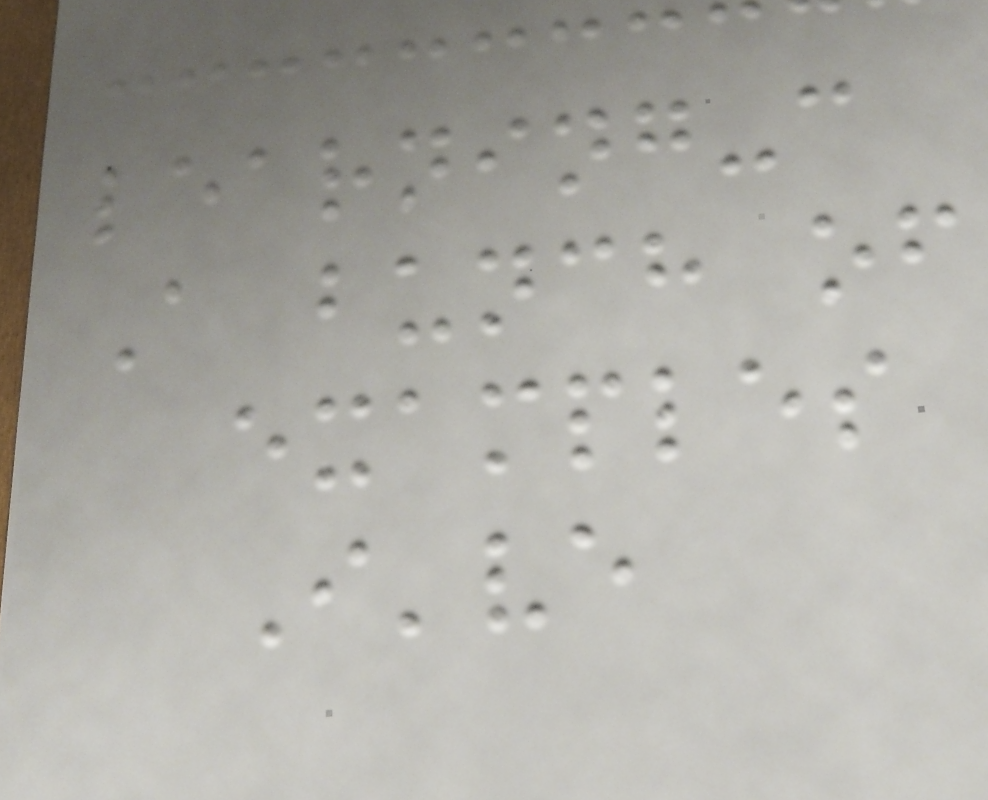learning-c
A bunch of
examples
I've
